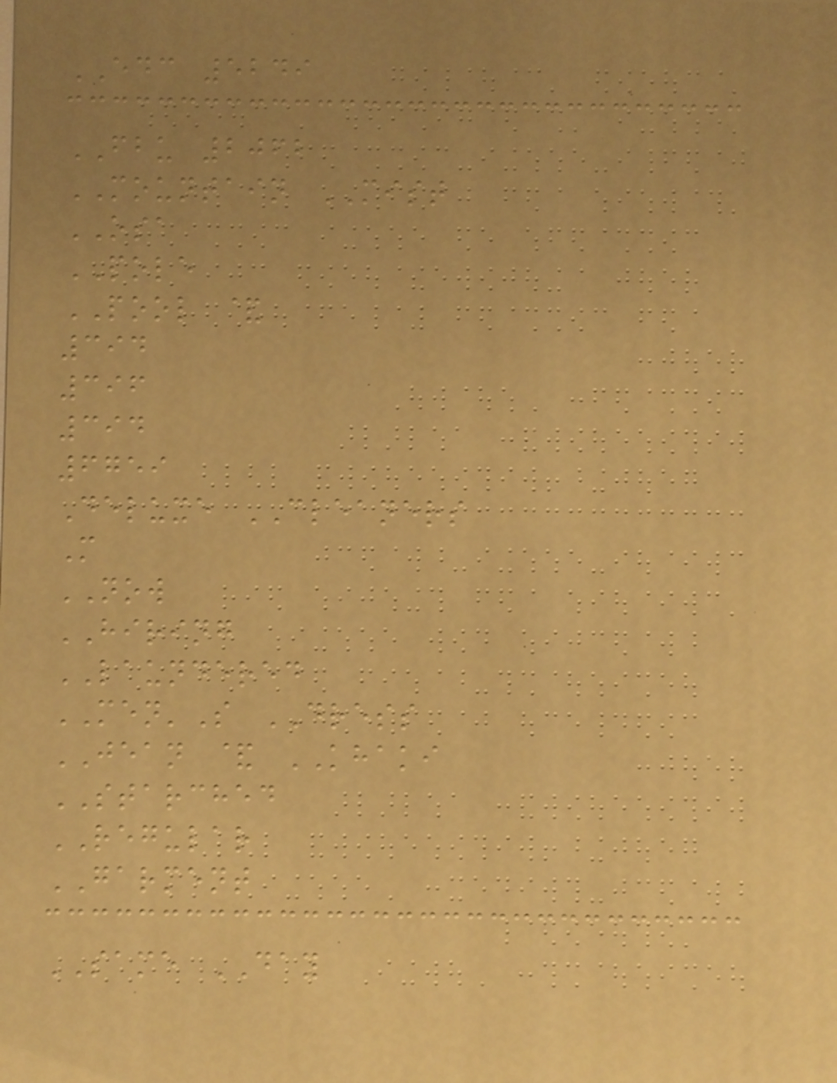EDC 5249
FBU 2062
MOUNTAIN MIST
OSA
POLE
POOL &
394
396
394
6759
Deluxe CLEANERS
M
NOW
HIRING
LAUNDERED
MEN'S DRESS
JEAN & KHAKI
STARCHED
REGULAR
GARMENT
SAME DAY
